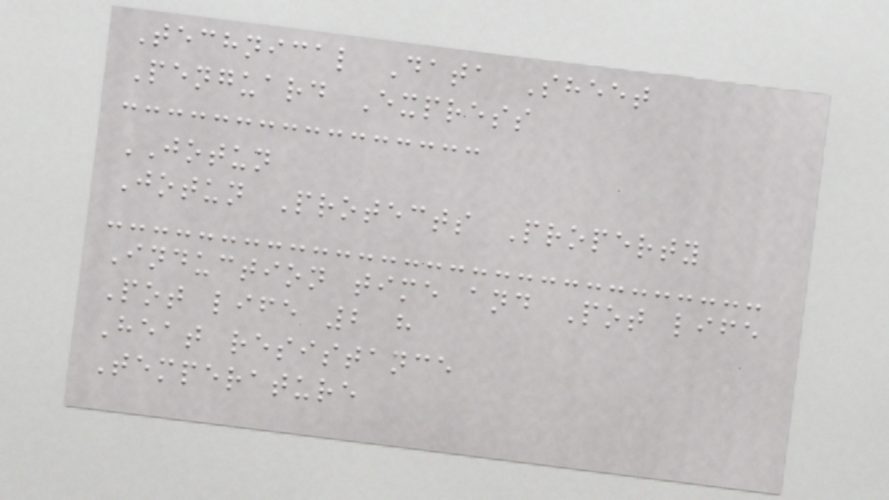Technical Data Sheet
Penguard Express
JOTUN
Jotun Protects Property
Induction time and Pot life
Pot life 2 h
Heat resistance
Temperature
